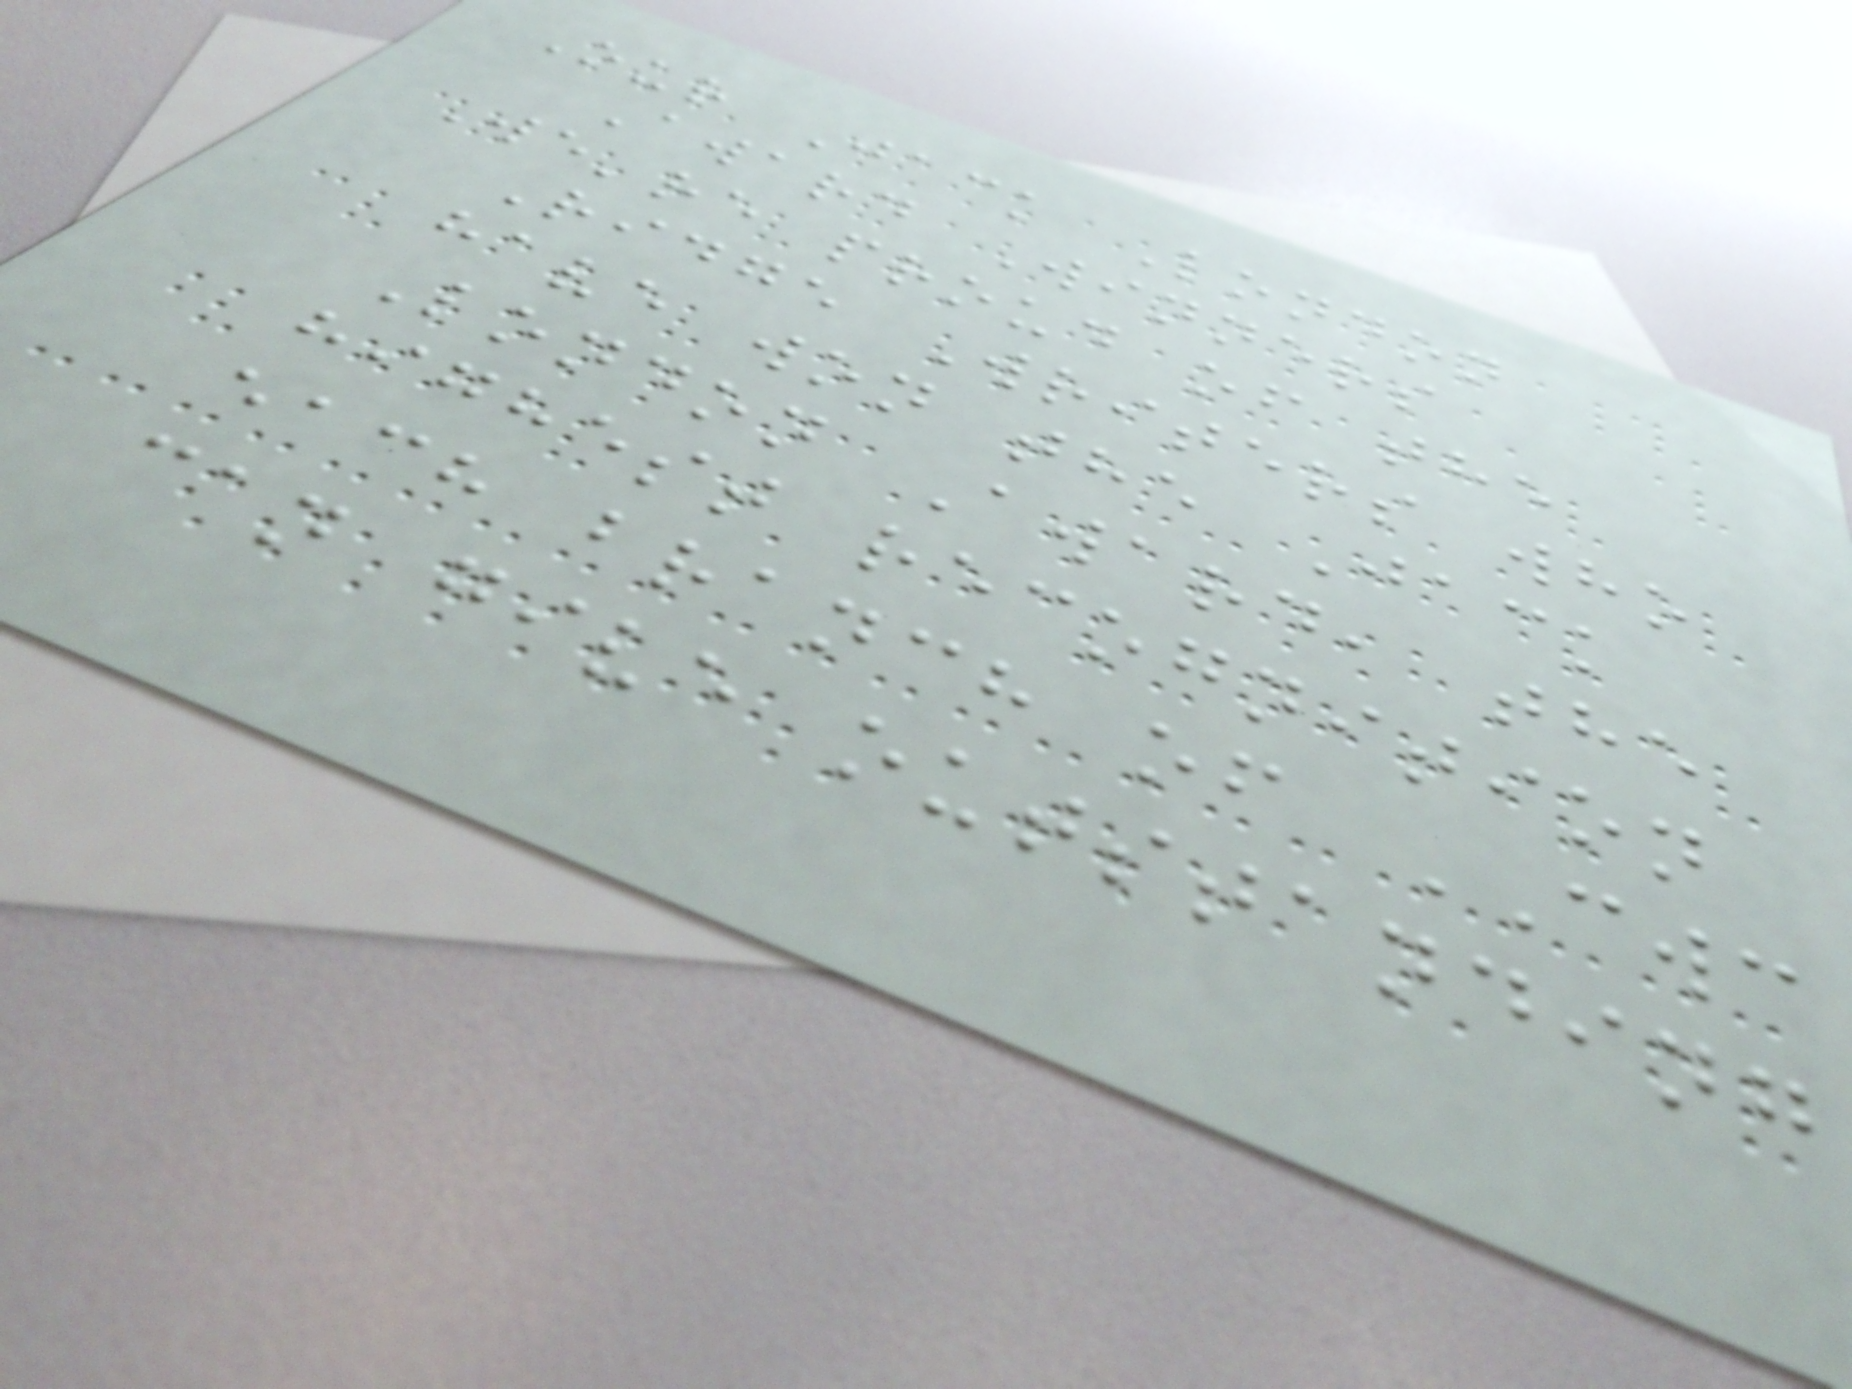Our Jack London
Award Winners
We're proud of the
Ridge Writers who
have won the Jack
London Award, the
highest recognition
each branch of CWC
can give outstanding
